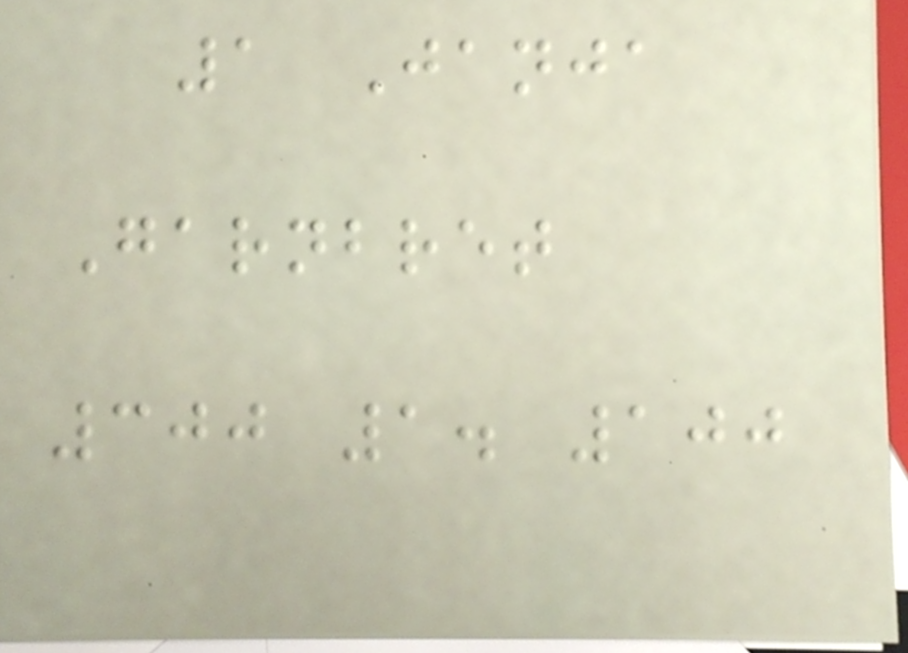1 Janja
Garnbret
300 1. 100
